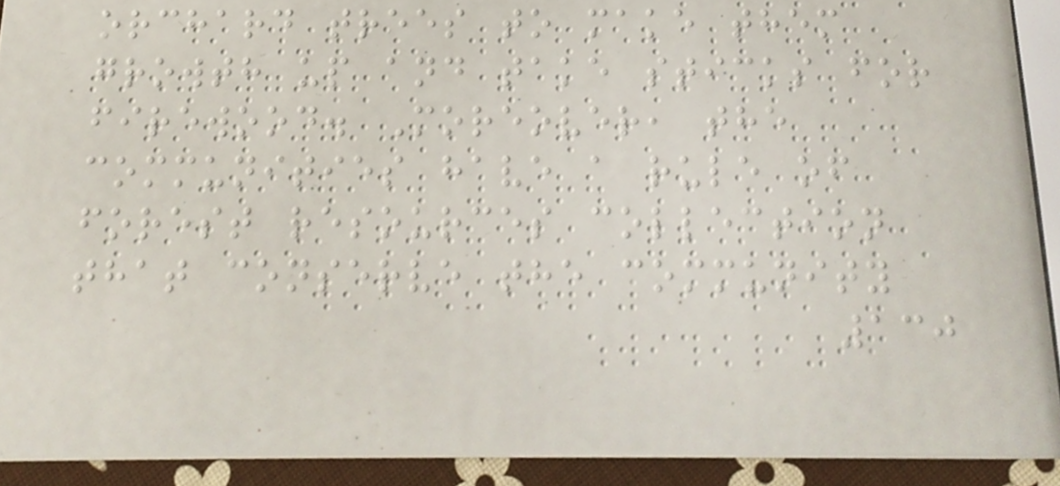orchard trees to make them
growth up and take sticks for
firewood. Moreover, the
communities have a rule of
forest resources collection
that conserve the community
130
